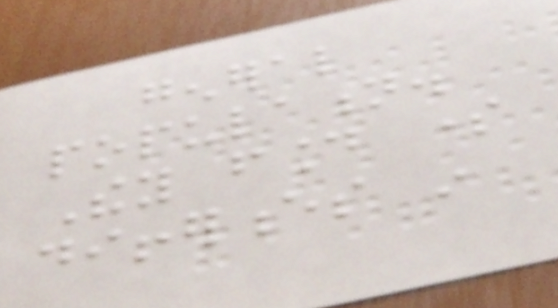general
population.
They found some
differences in
